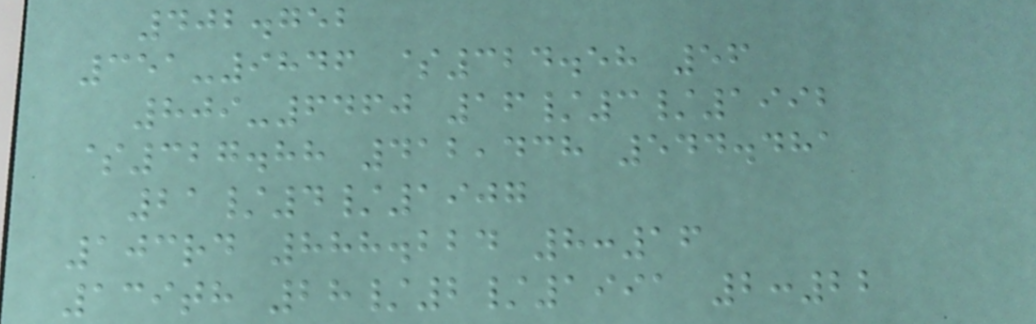402.752
351-9846 $324.58 56
809-6460 16/3/1992
$327.88 412,438 544.481
21/4/1907
103rd 888.224 8:16
139th 28/2/1991 2:22
